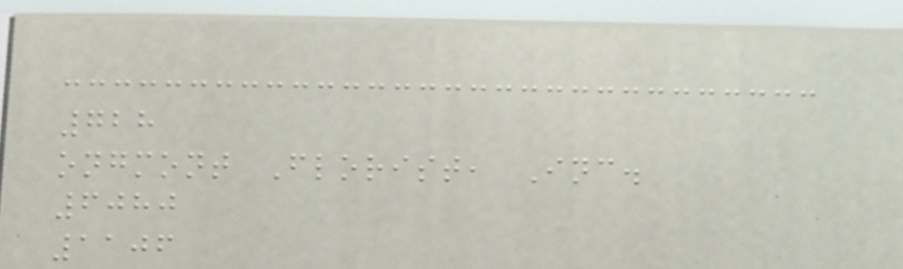728
ongmont Florist, Inc.
6080
1106
